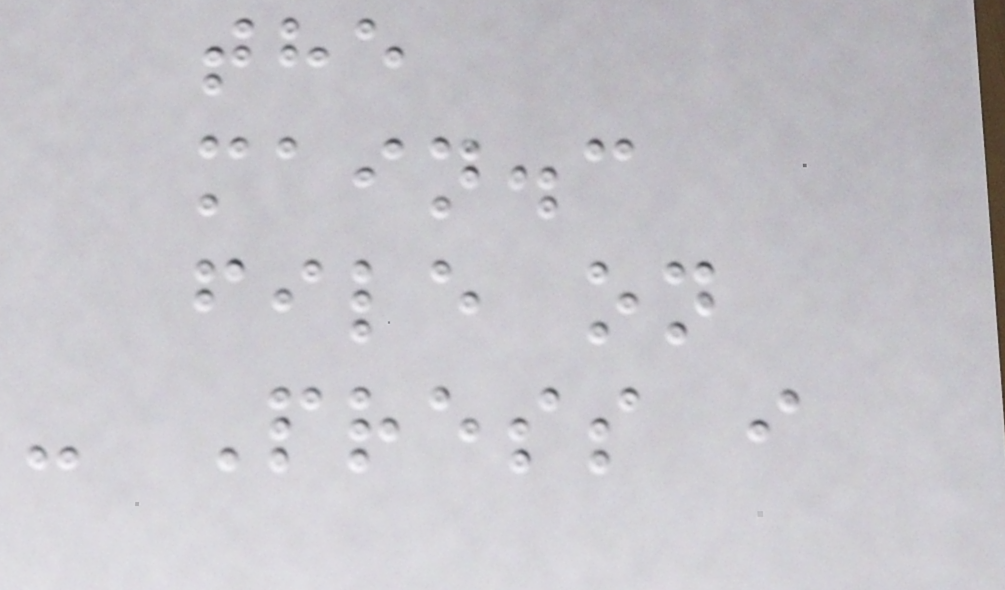the
main.c
file on
- Press i
